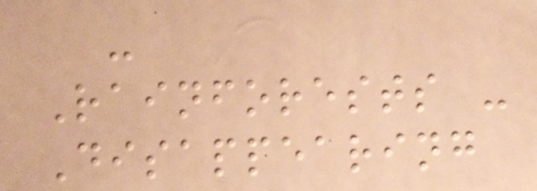-
Rainforests -
Disappearing
